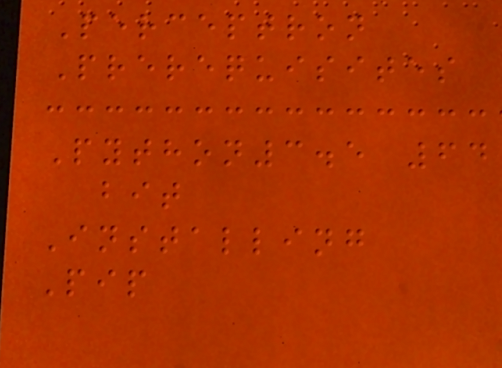Perceptron
Prerequisites
Python3.5 64
bit
Installing
Pip
